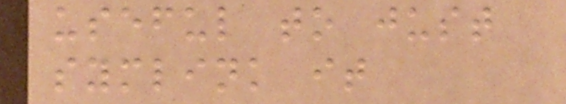useful to just
symlink it
